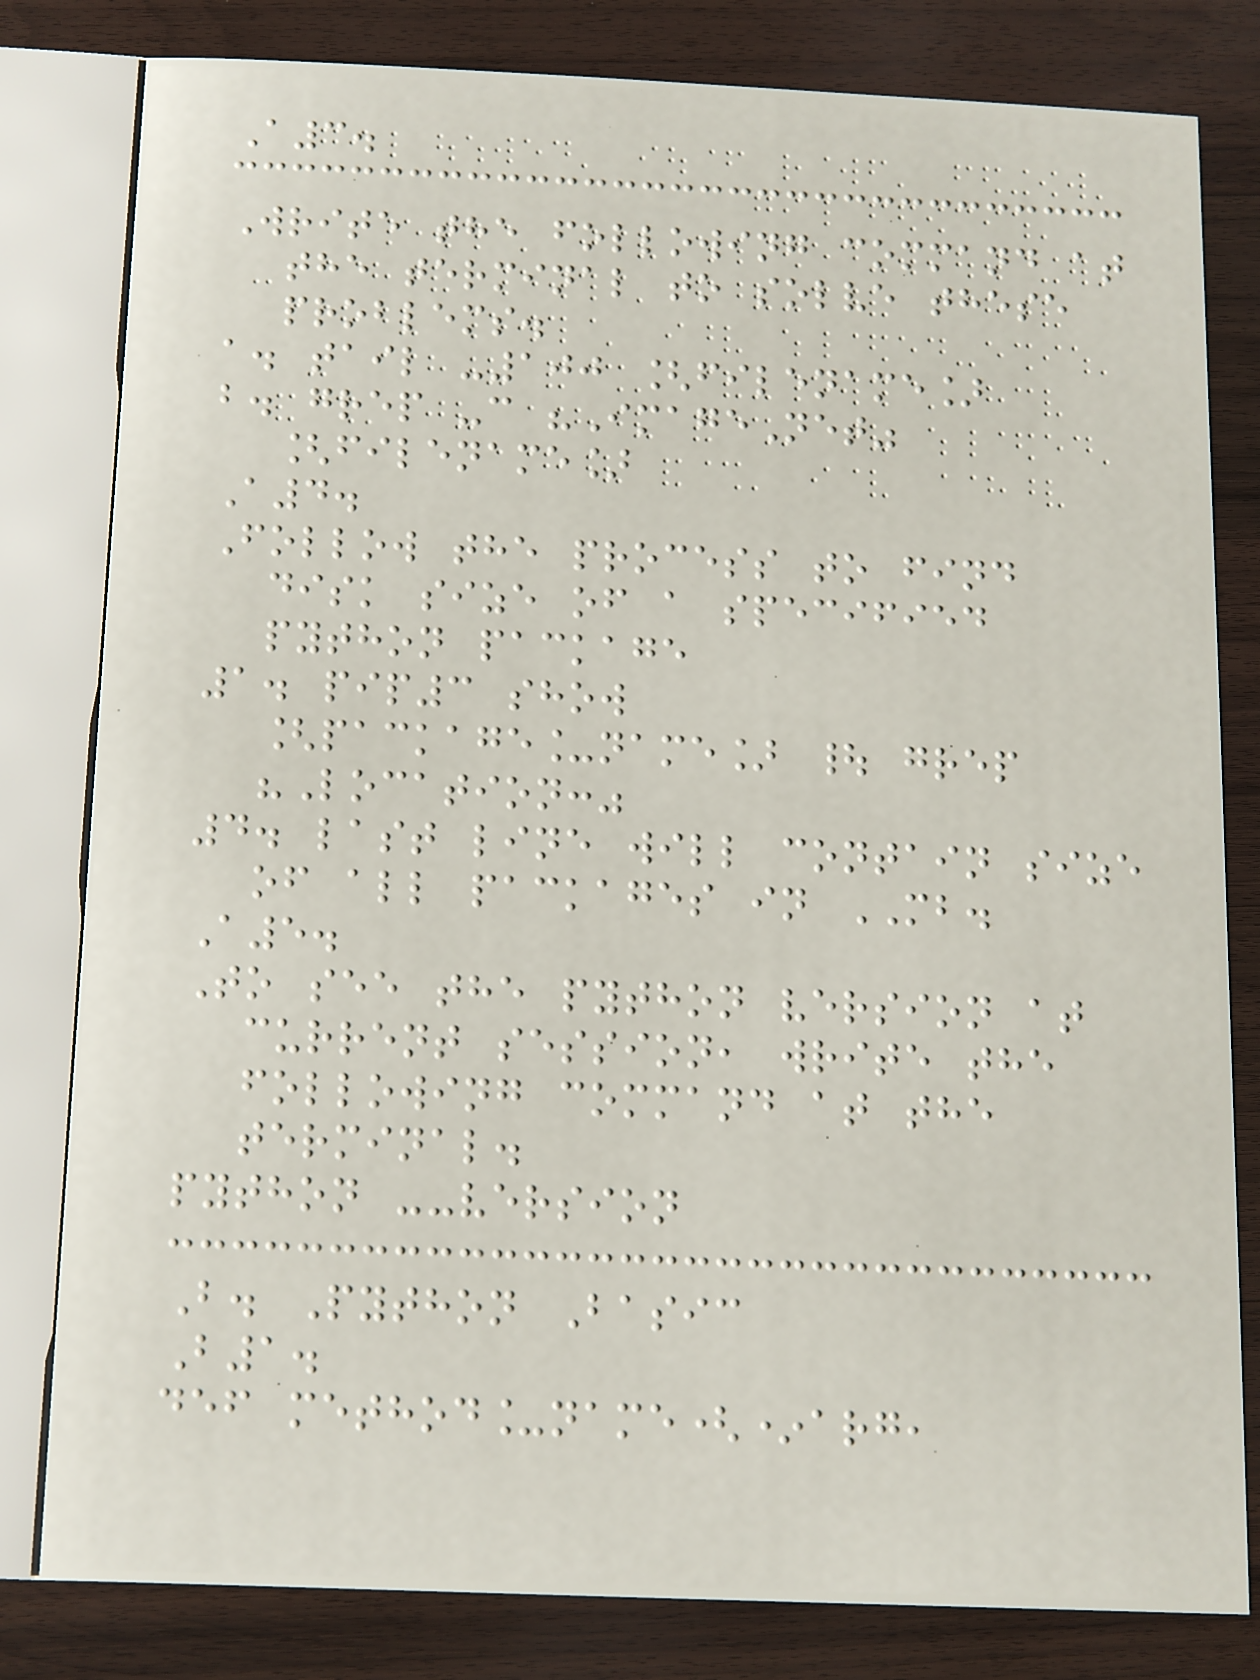A3.
Write the following command at
the terminal to solve these
problems.
a. tail -100 [filename]
b. grep -c "ImageNet"
[filename]
A4.
Follow the process to find
disk size of a specified
python package
1. pip3 show
[package_name] | grep
"Location:"
4. last line will contain size
of all packages in MB.
A5.
To see the python version at
current session, write the
following command at the
terminal.
python --version
B. Python Basic
B1.
def method_name(*arg,
